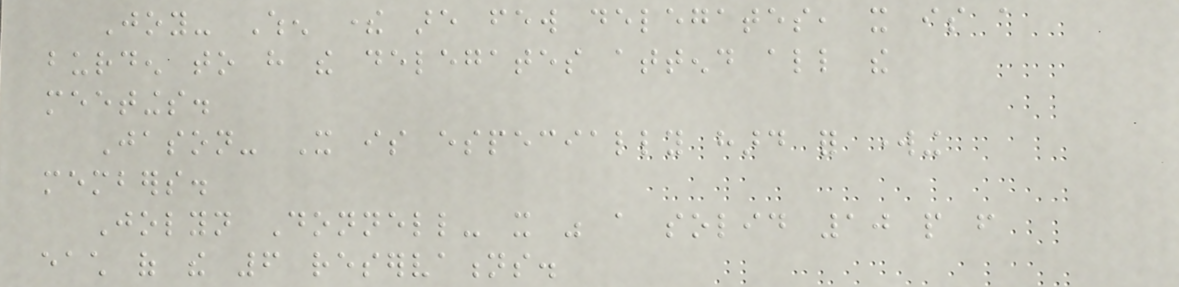Joy- When there are few delegates, it is a
burden to have the delegates attend all the
meetings.
Jason- It is especially hard for working
members.
Jolyn Donnell- it was a solid 10 people from
each of the 6 reservations.
